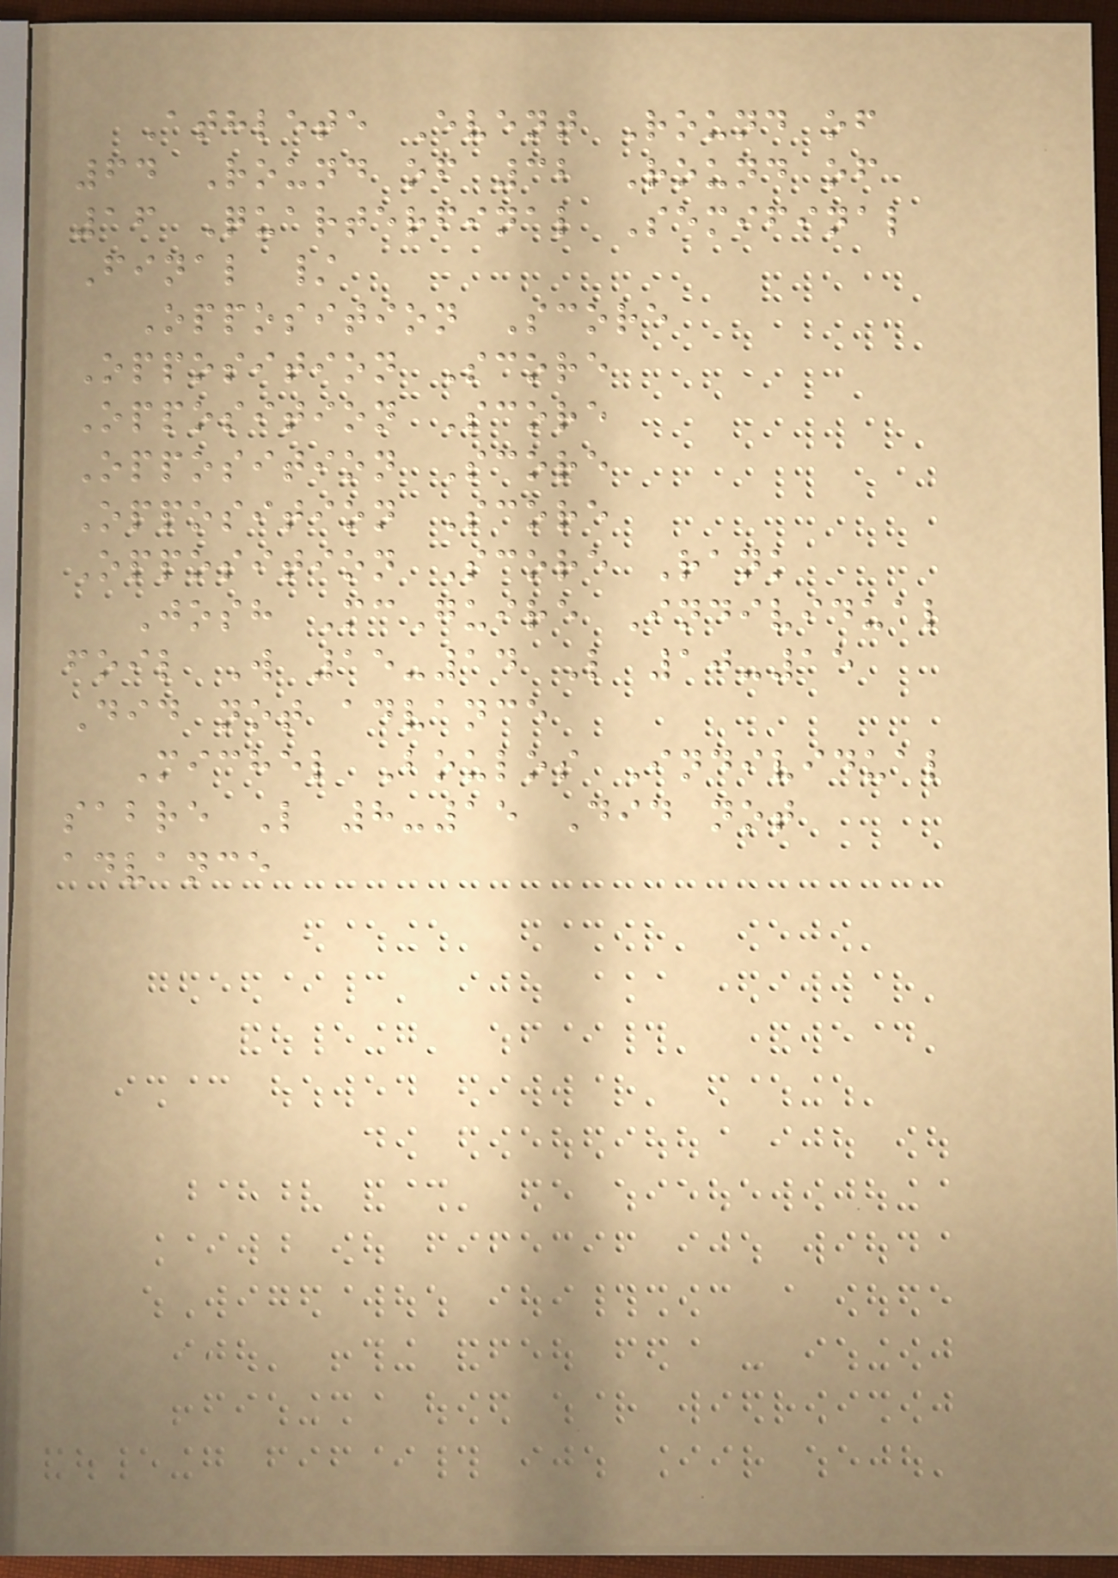Athlete Event Round of
64 Round of 32 Round of
16 Quarterfinal Semifinal
Final /
Opposition Score
Opposition Score
Opposition Score
Opposition Score
Opposition Score
Opposition Score Rank
Josh McGuire Individual
foil W 15-14 L 10-15
Did not advance
Michel Boulos Individual
sabre L 8-15 Did not
advance
